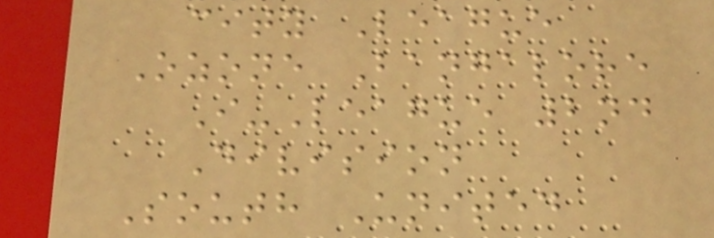city League
Ozone Bangalore
I-League 2nd
Division
South United
